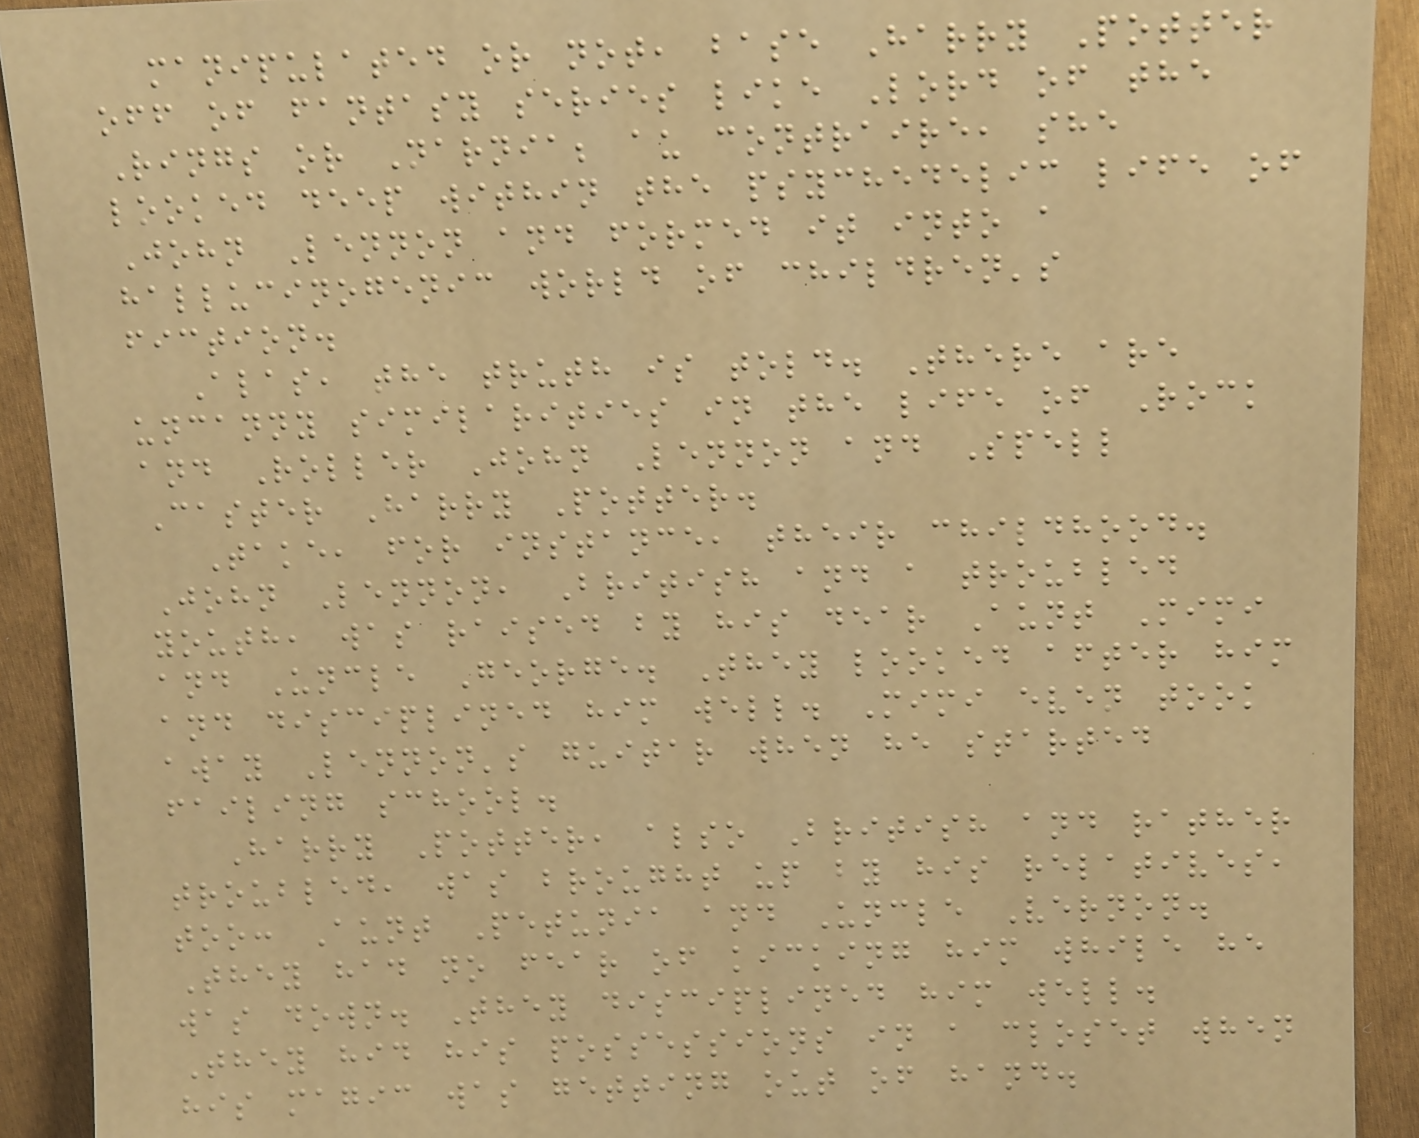manipulated or not, base Harry Potter
off of fantasy series like Lord of the
Rings or Narnia; au contraire, she
looked deep within the psychedelic life of
John Lennon and formed it into a
hallucinogenic world of children's
fiction.
Alas, the truth is told. There are
uncanny similarities in the life of Rock
and Roller John Lennon and Spell
Caster Harry Potter.
Take, for instance, their childhood.
John Lennon, British and a troubled
youth, was raised by his dear Aunt Mimi
and Uncle George. They looked after him
and disciplined him well. Mimi even took
away Lennon's guitar when he started
failing school.
Harry Potter, also British and rather
troubled, was brought up by his relatives,
too: Aunt Petunia and Uncle Vernon.
They had no fear of kicking him while he
was down. They disciplined him well.
They hid his possessions in a closet when
his magic was getting out of hand.
